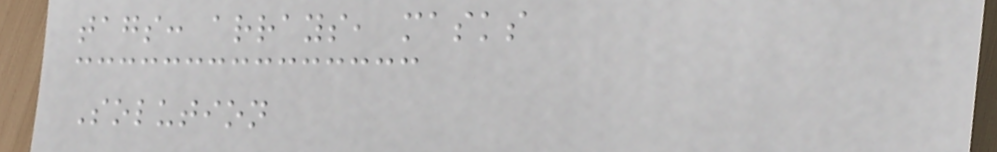tags: arrays, masks
Solution
